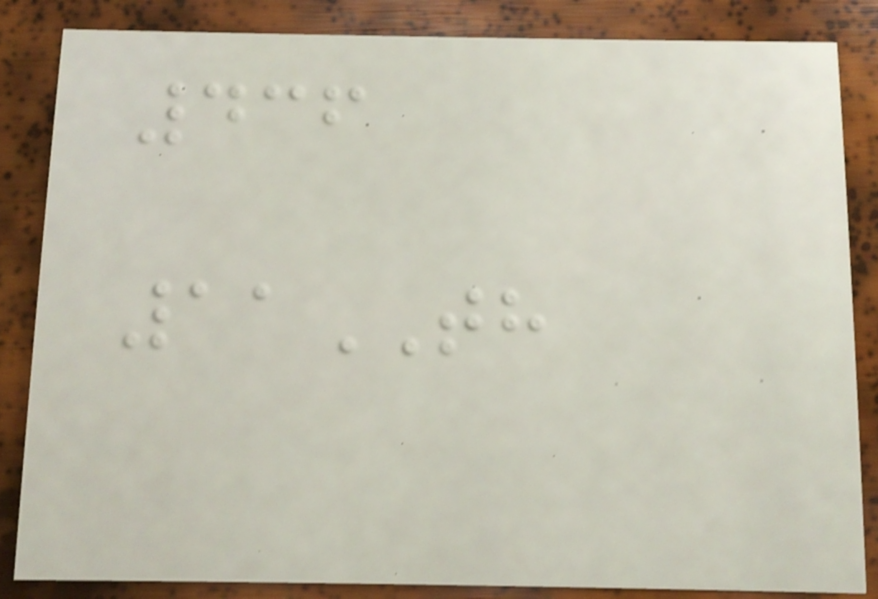436
11TH
